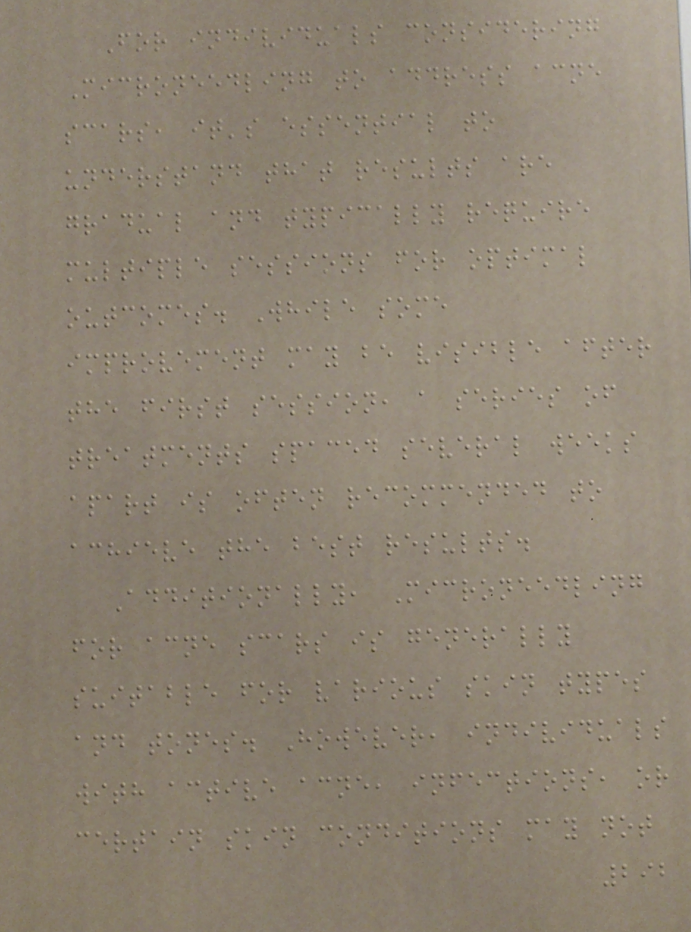For individuals considering
Microneedling to address acne
scars, it's essential to
understand that results are
gradual and typically require
multiple sessions for optimal
outcomes. While some
improvement may be visible after
the first session, a series of
treatments spaced several weeks
apart is often recommended to
achieve the best results.
Additionally, Microneedling
for acne scars is generally
suitable for various skin types
and tones. However, individuals
with active acne, infections, or
certain skin conditions may not
292
